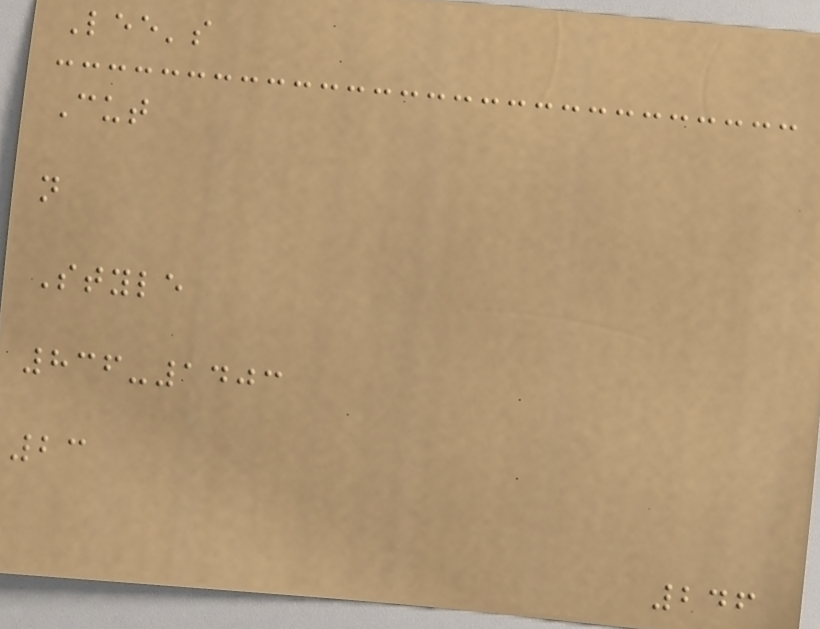Lee's
Cut
n
Style
836-1403
23
246
